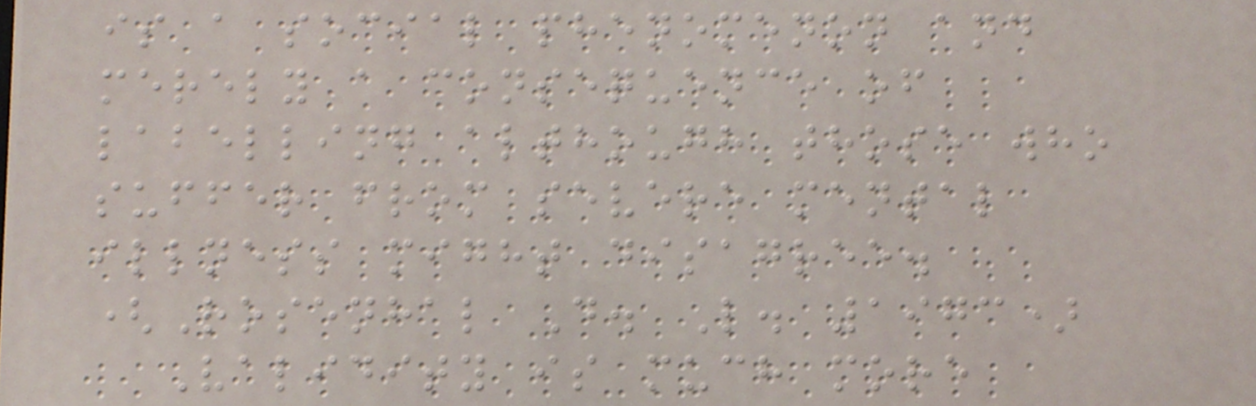is a social phenomenon and
merely a consequence of
labelling although those who
suffer from severe mental
illness might disagree.
(Rosenhal D. L. 1973)
Validity is much more
